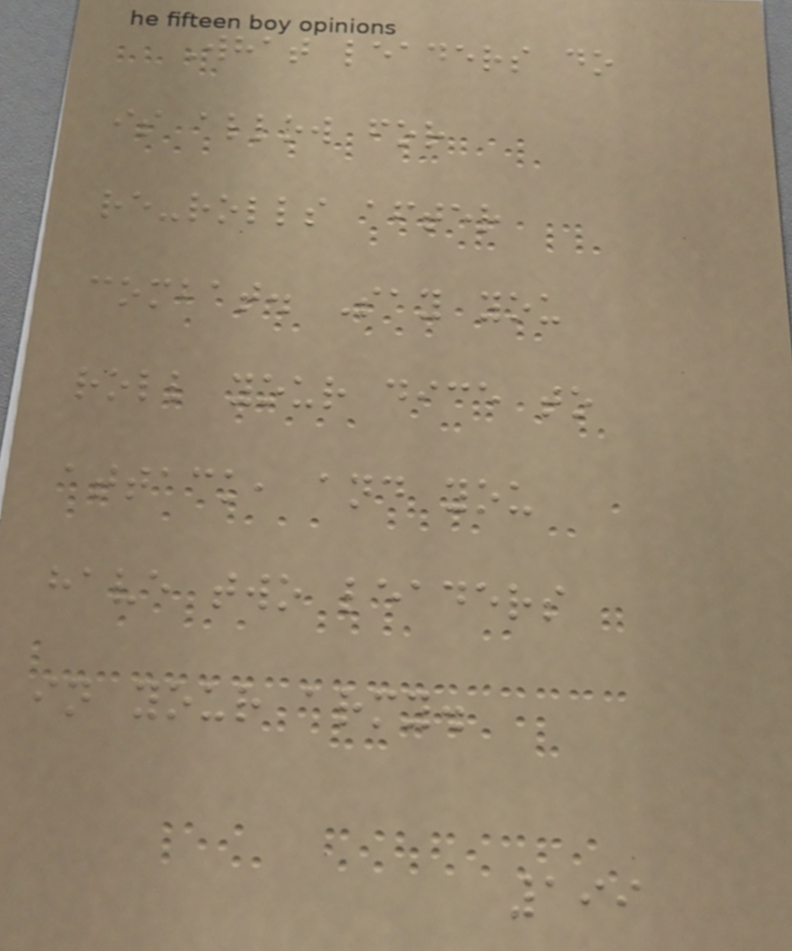What leaders do
is allow for
re-rolls after
combat. Say you
roll your dice to
attack, and you
have two leaders
in your army.
199
